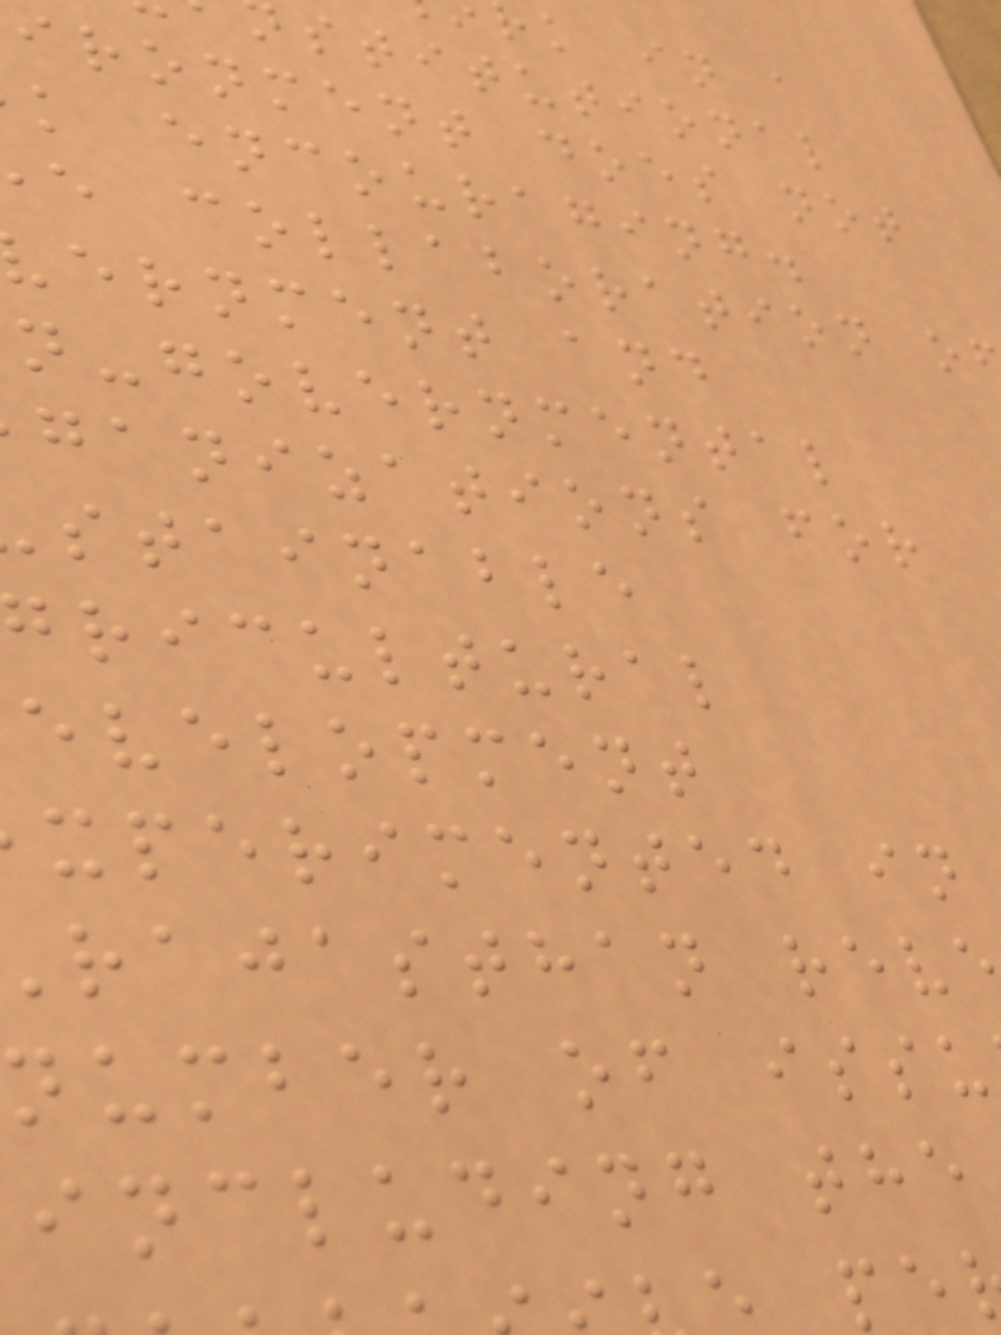k in a
stitutional
ironment does not
k encouraging.
e collaboration o
ernment and
n-governmental
ganizations for
stainable
ricultural
evelopment
xperimented in
rajasthan rev
number of issu
including the
